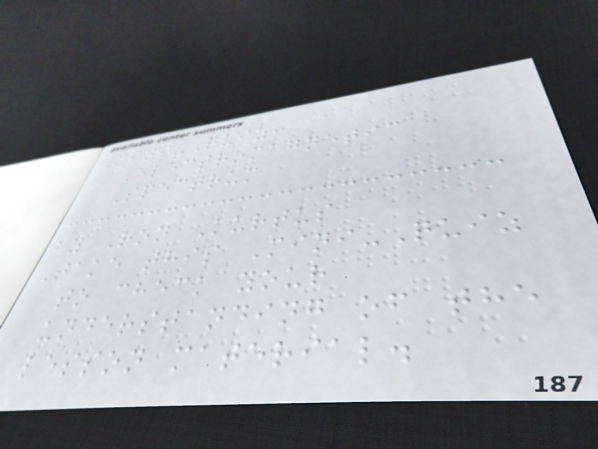Mini-Quiz:
Electromagnetic
Spectrum
by Ron Kurtus
Take this Mini-Quiz
to check your
understanding of the
lesson material.
